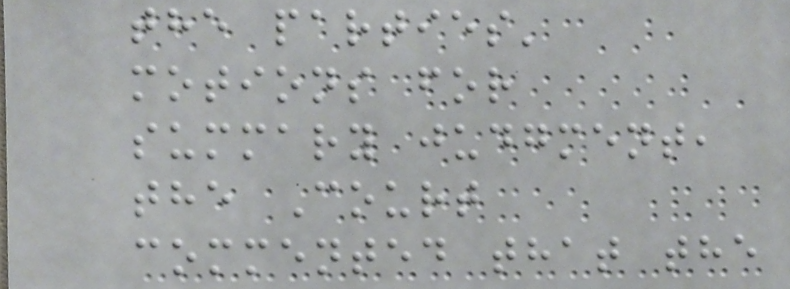the parties'
motions for
summary judgment,
the Court
commented that the
